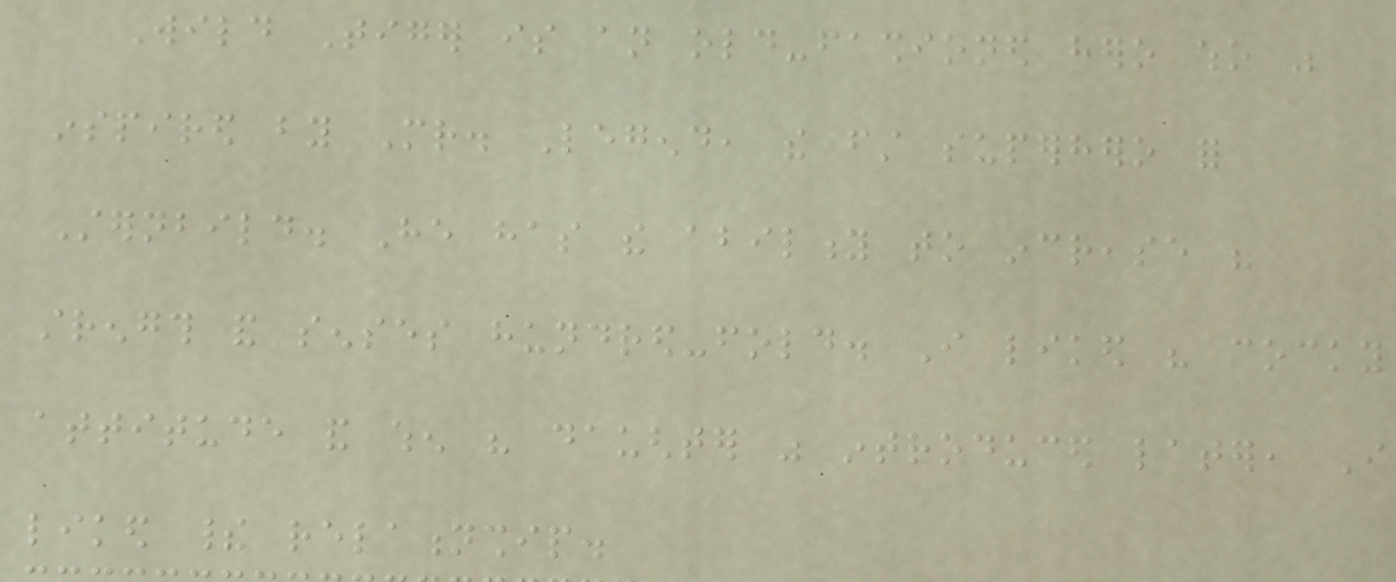Wild Tiger is an old-fashioned hero who was
inspired by Mr. Legend, the first superhero for
Sternbild. He has the ability to increase his
strength and senses hundred-fold. I liked his cocky
attitude and when his daughter was introduced later, I
liked their relationship.
